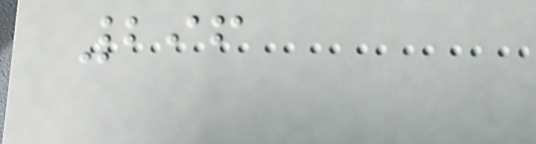296
